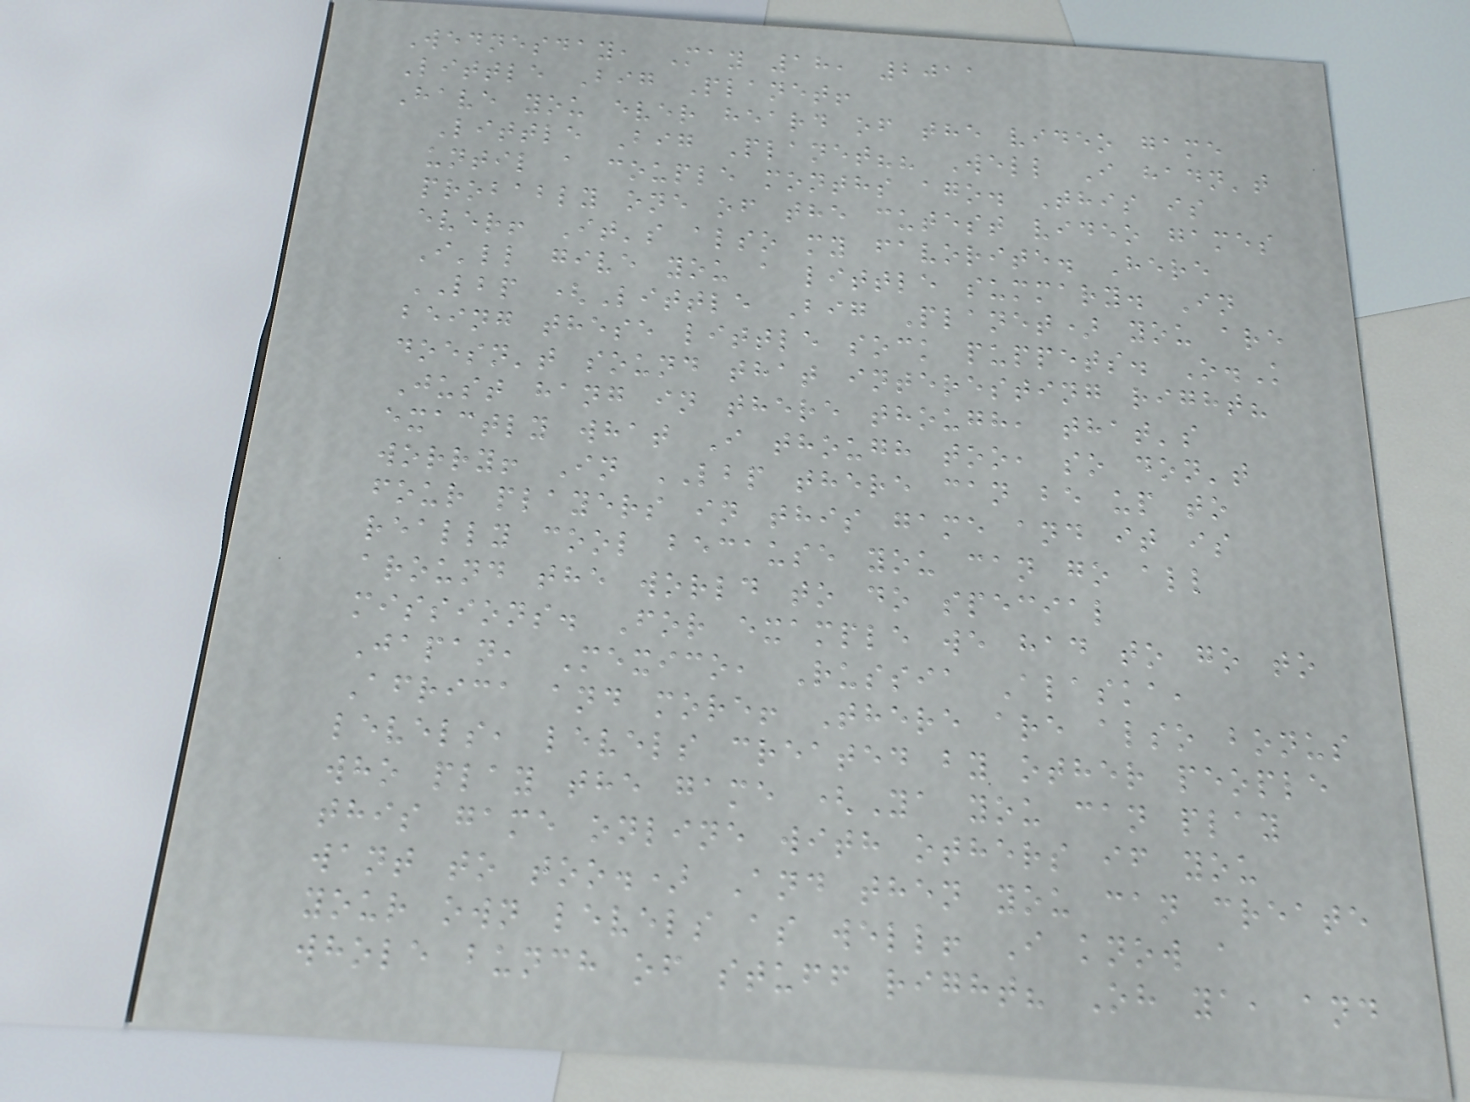Wednesday, May 18, 2011
Little Big Planet!
Have you ever heard of the video game
Little Big Planet?? Well I hadn't
until a couple months ago. This is
probably one of the cutest video games
ever! It's also my favorite. Here
I'll give you a little summary. In
LBP (Little Big Planet) you are
being these little sock puppets. O.K
doesn't sound that interesting right?
Just hang in there though, that's
exactly what I though too, so don't
worry! In LBP there can be up to
four players in this game and it is
really cool because you can go all
around the world to do special
missions. For example we had to go to
Japan, Mexico, Russia Alaska,
Africa and more! There are also bonus
levels, levels created by other people
who play the game (Ya you can play
this game online with others if you
want to too.) And then you can create
your own levels as well! I know a
whole bunch of stuff right? Oh ya, and
